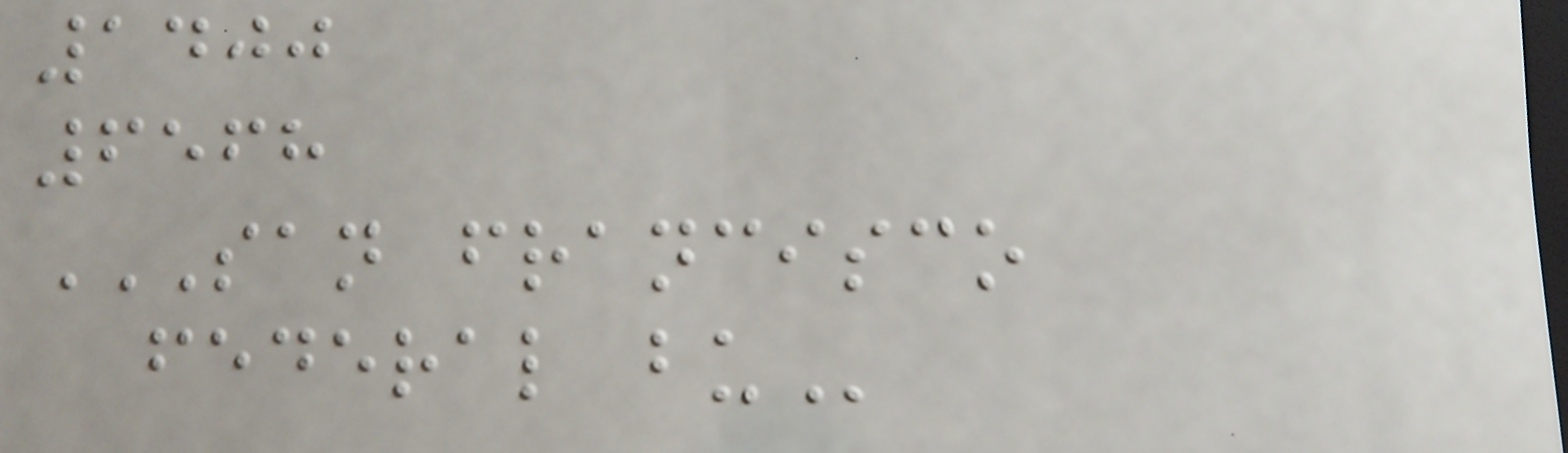1400
6568
SAN FRANCISCO
FEDERAL BU
